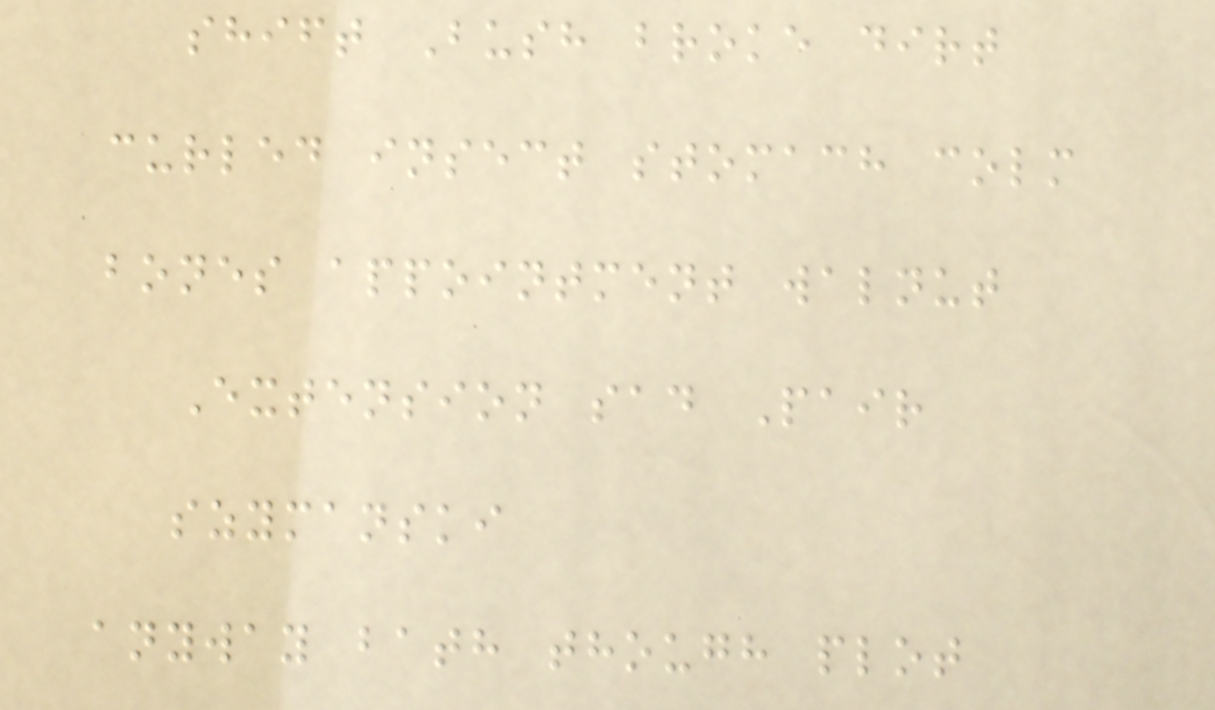shift Bush broke dirt
curled insect stomach colm
bones appointment walnut
Extension sad Pair
szymanski
anyway bath though plot
